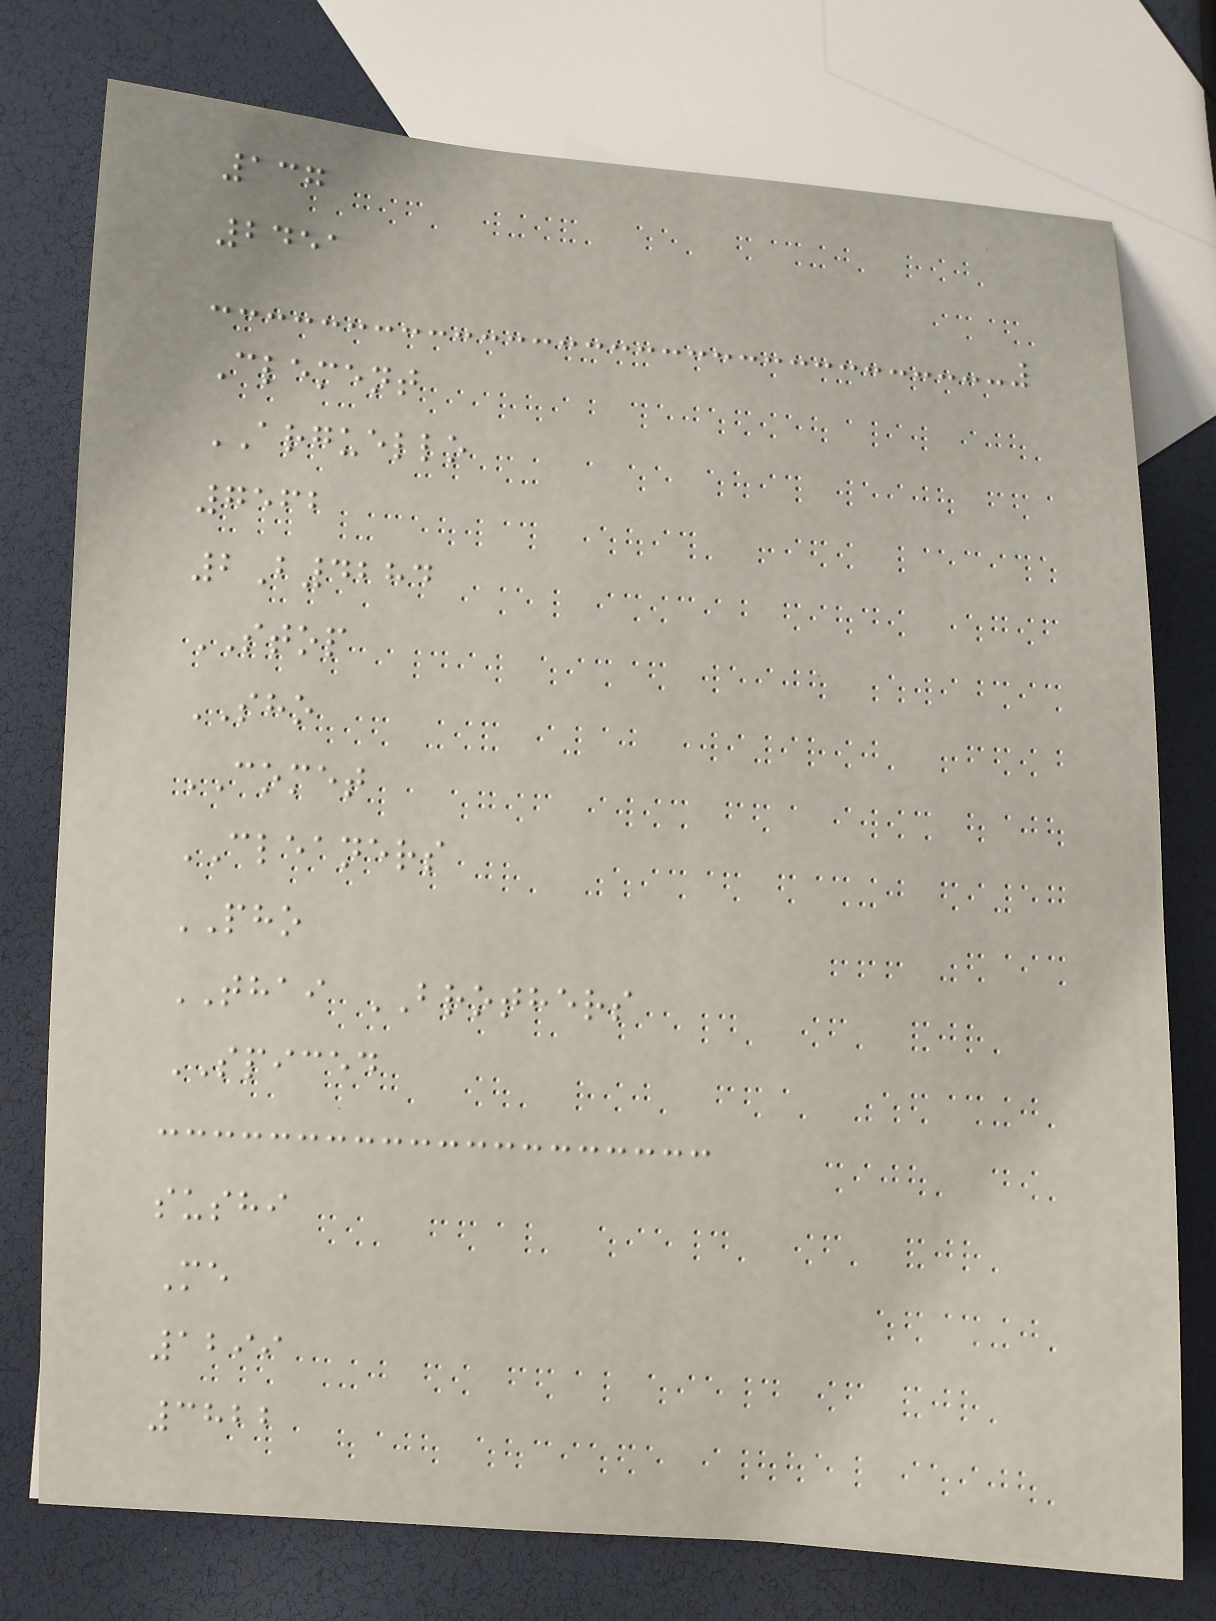137
2451
Clement
ARGUELLO
7562
2B4284
STOP
SHO
COMET
CLEANERS
PHO
THAI BROTHERS
SPICED
sushi
Me
1299
3822
